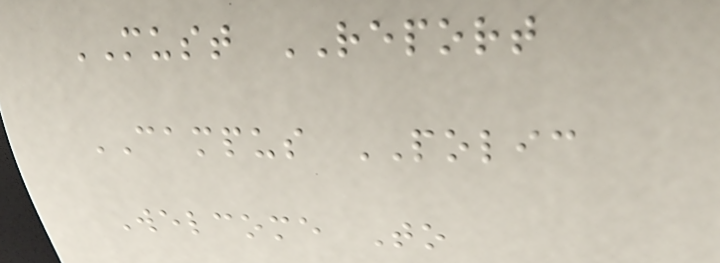MUST REPORT
CAMPUS POLIC
Welcome To
